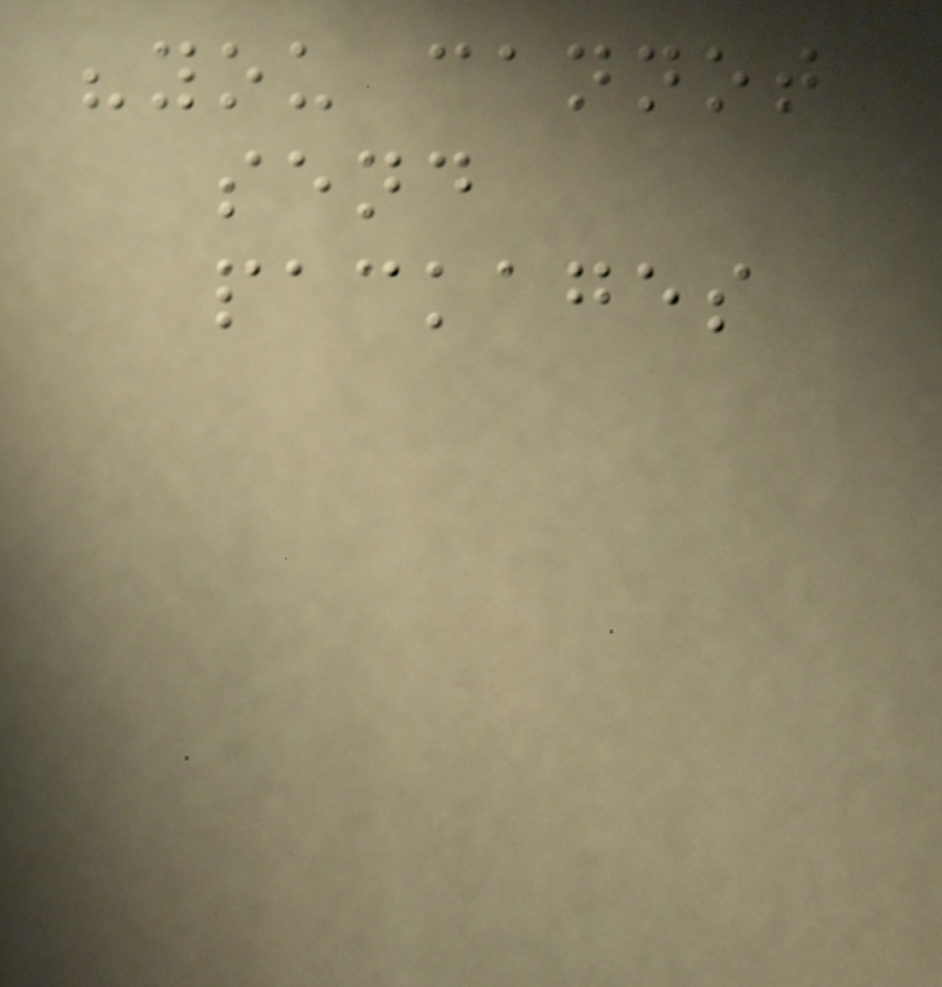"you cannot
send
packages
